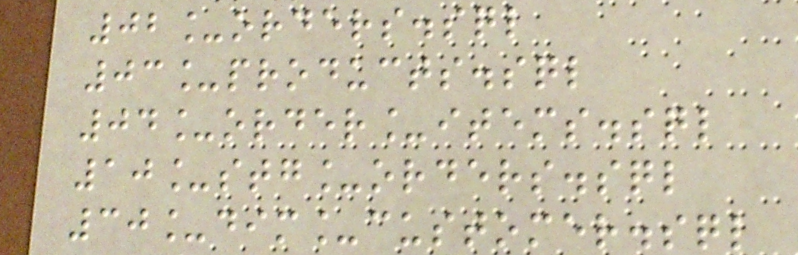02_orders.sql
03_products.sql
04_order_items.sql
10_stg_orders.sql
30_dim_customer.sql
